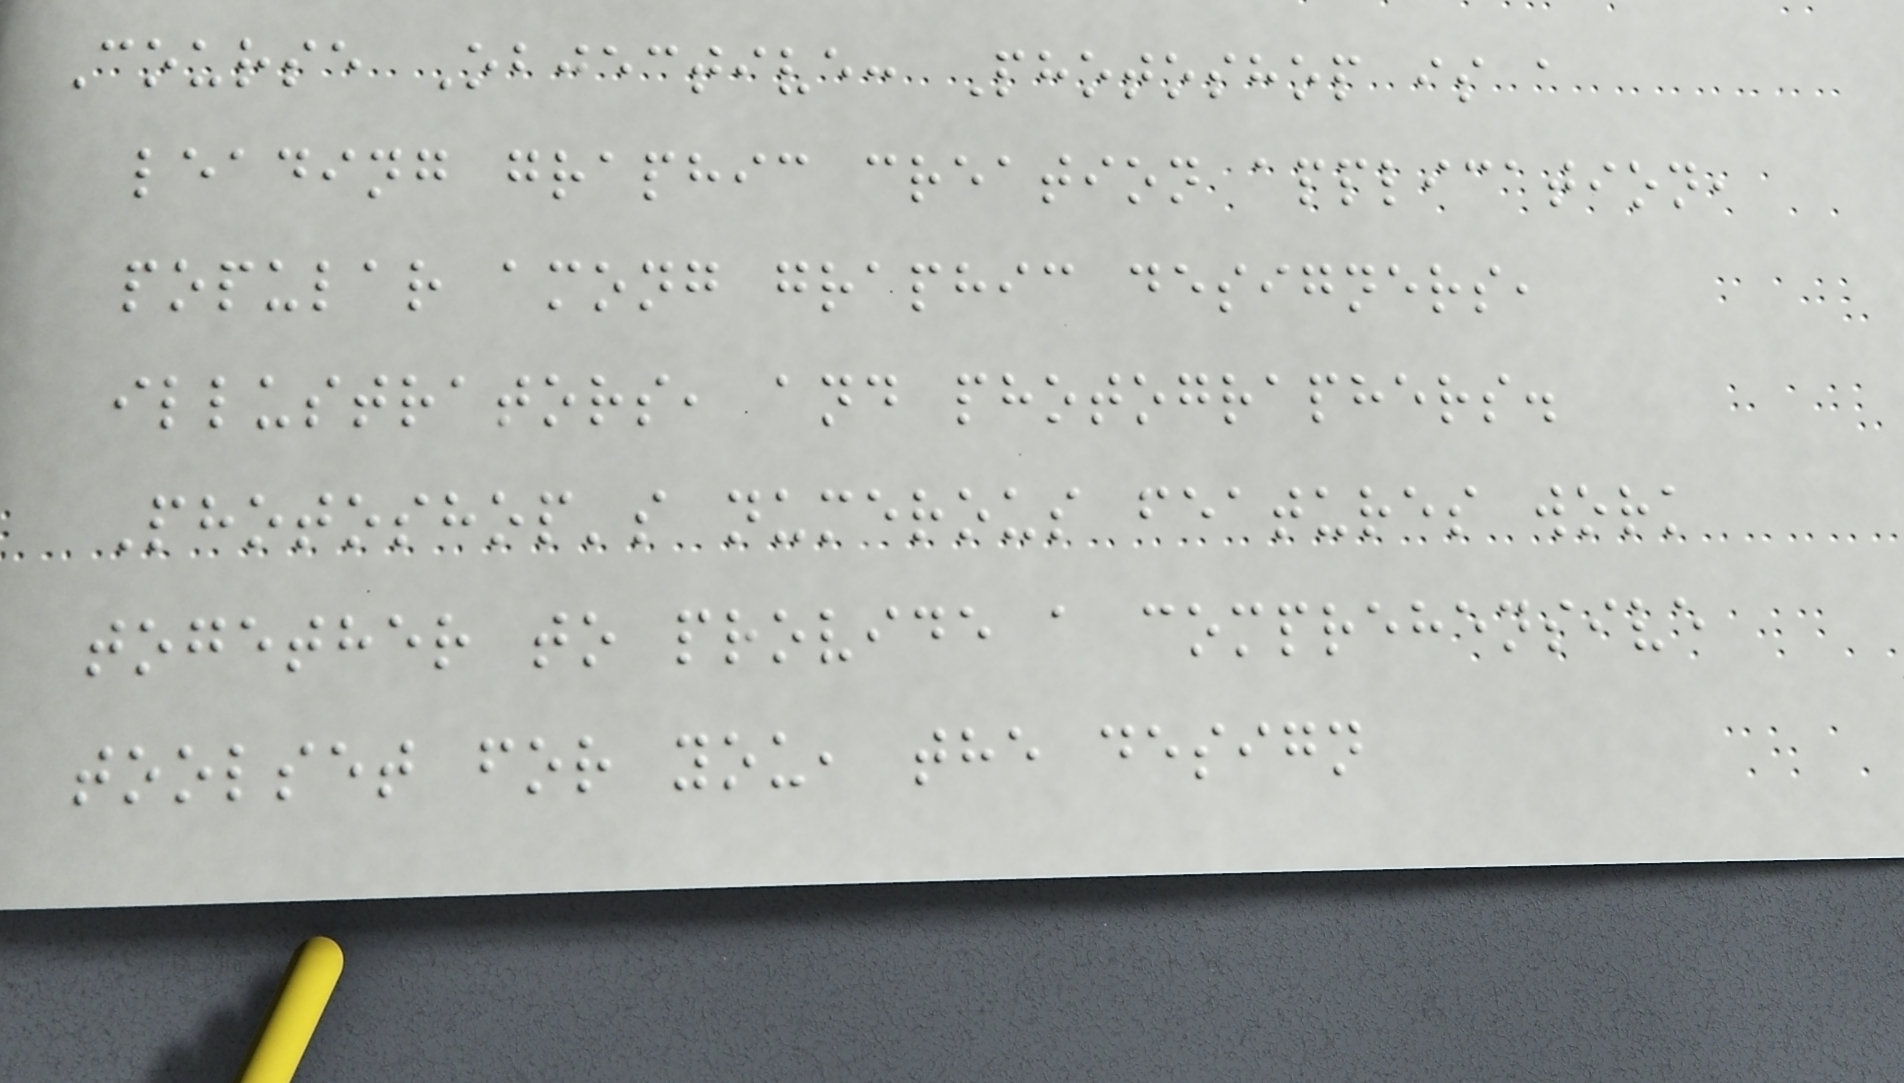Course Objective: Photoshop is a
leading graphic creation application,
popular among graphic designers,
illustrators, and photographers.
Photoshop's numerous features work
together to provide a comprehensive
toolset for you, the design
